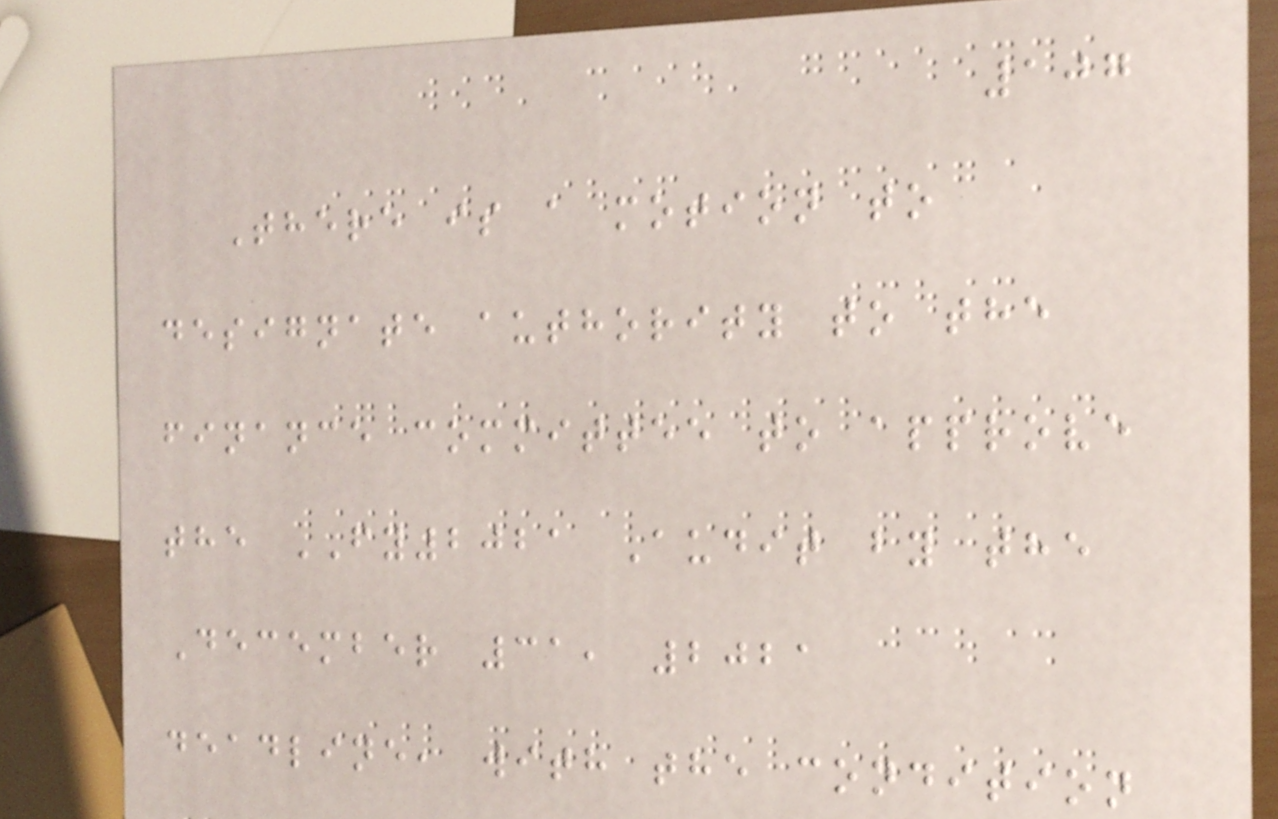107
There is a motion to
designate authority to the
finance committee to approve
the FY2021 Audit by the
December 31, 2021
deadline, with the condition
